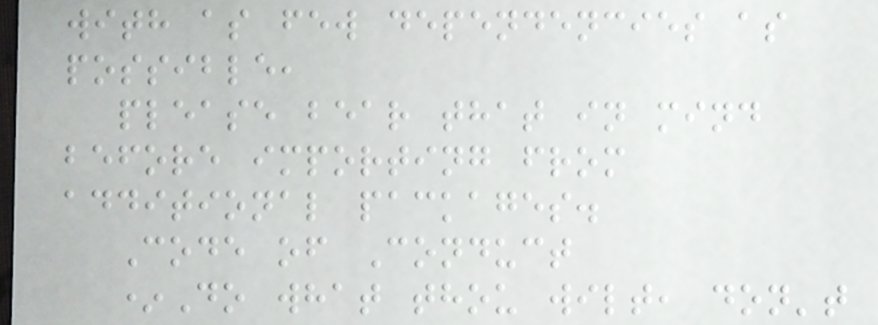with as few dependencies as
possible,
please bear that in mind
before importing from
additional packages.
Code of Conduct
*Do what thou wilt, don't
